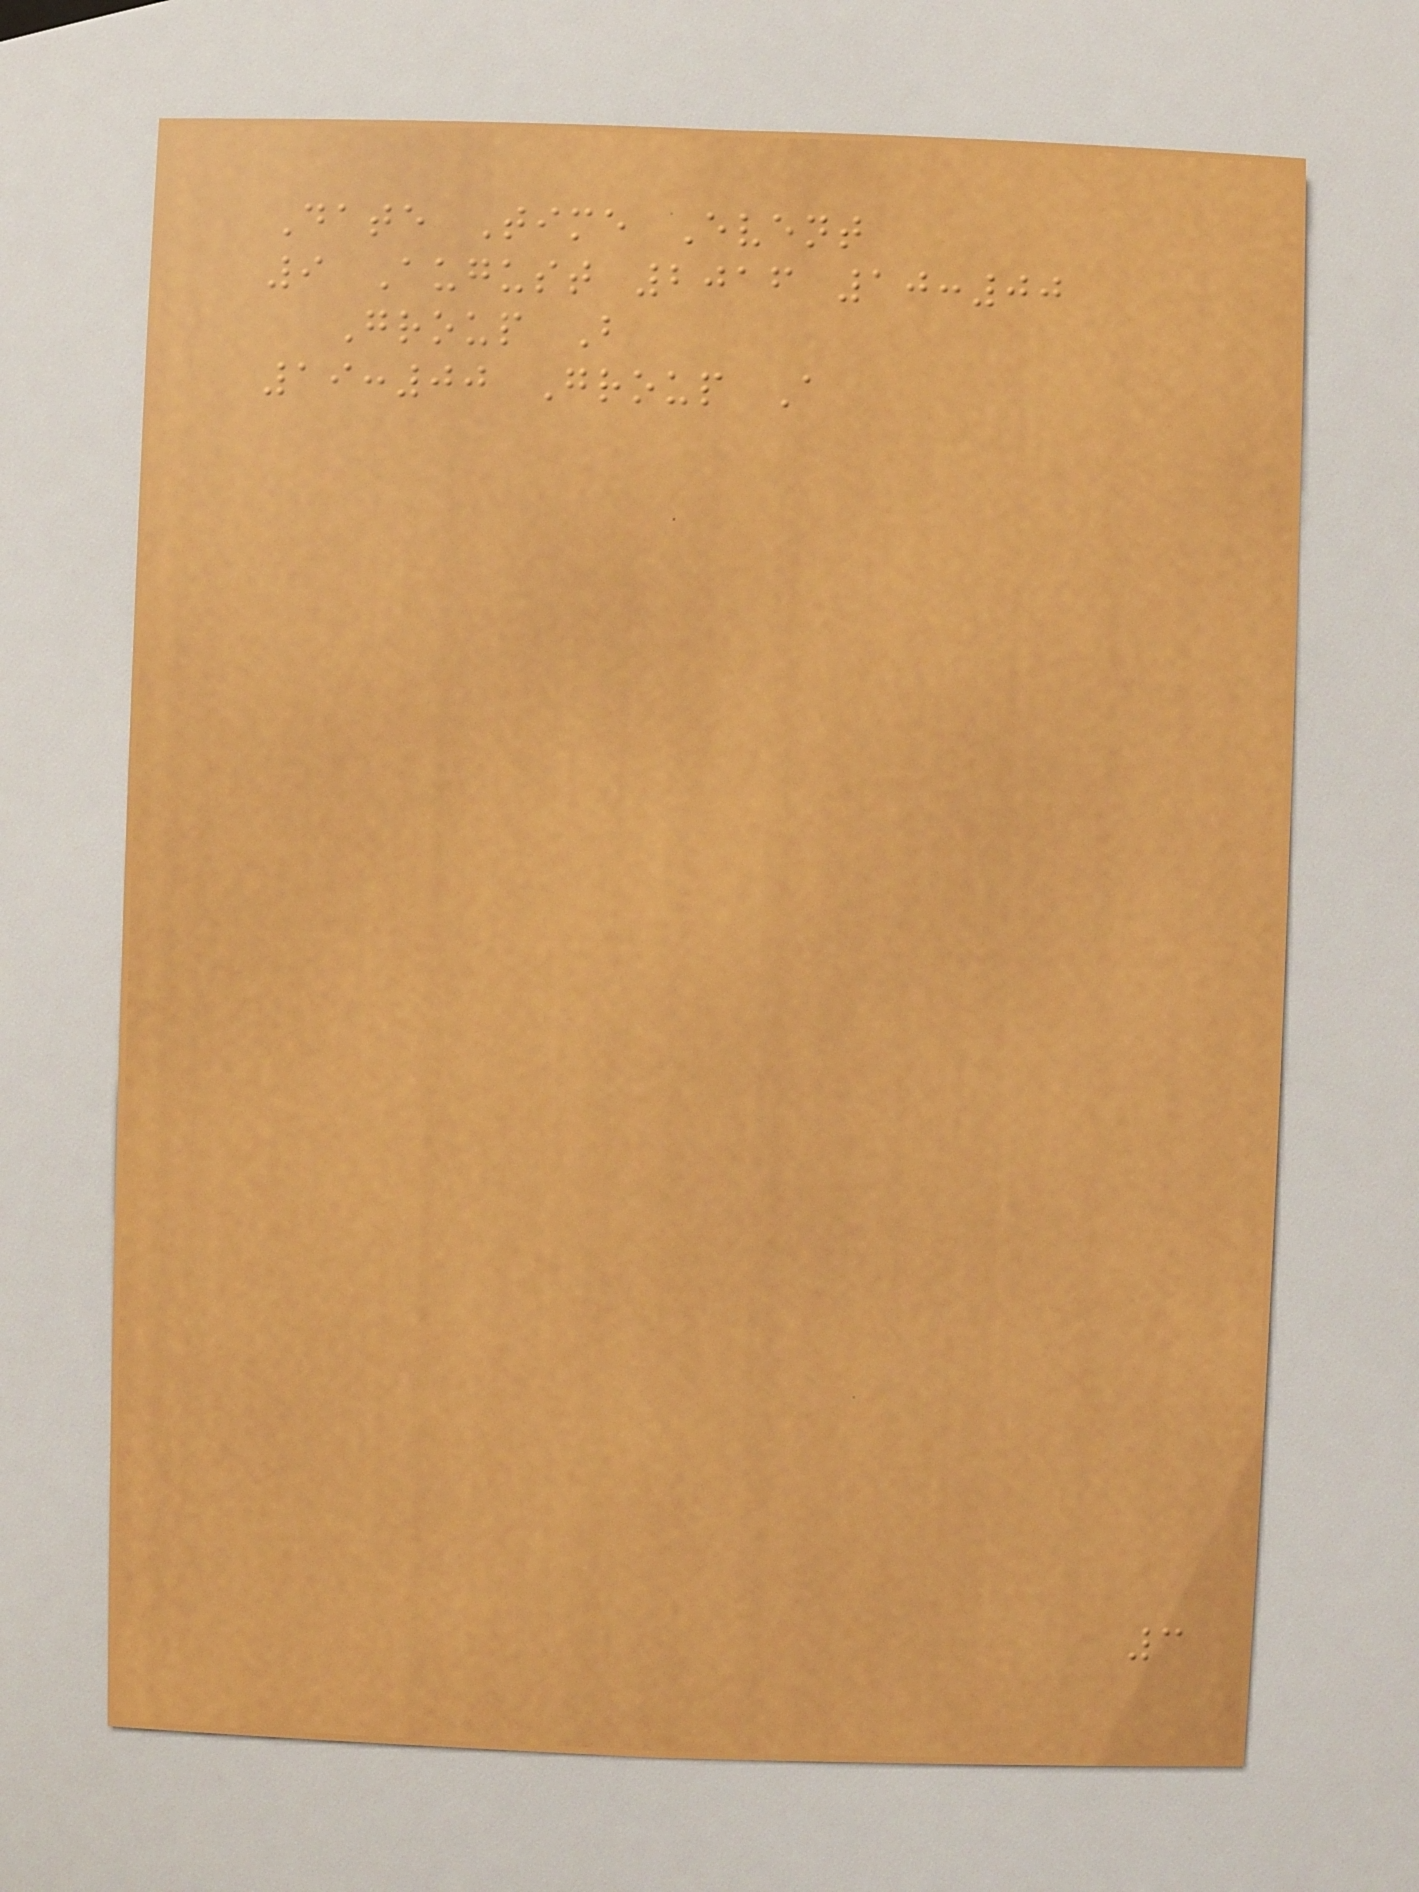Date Time Event
9 August 2016 10:00
Group B
19:00 Group A
3
